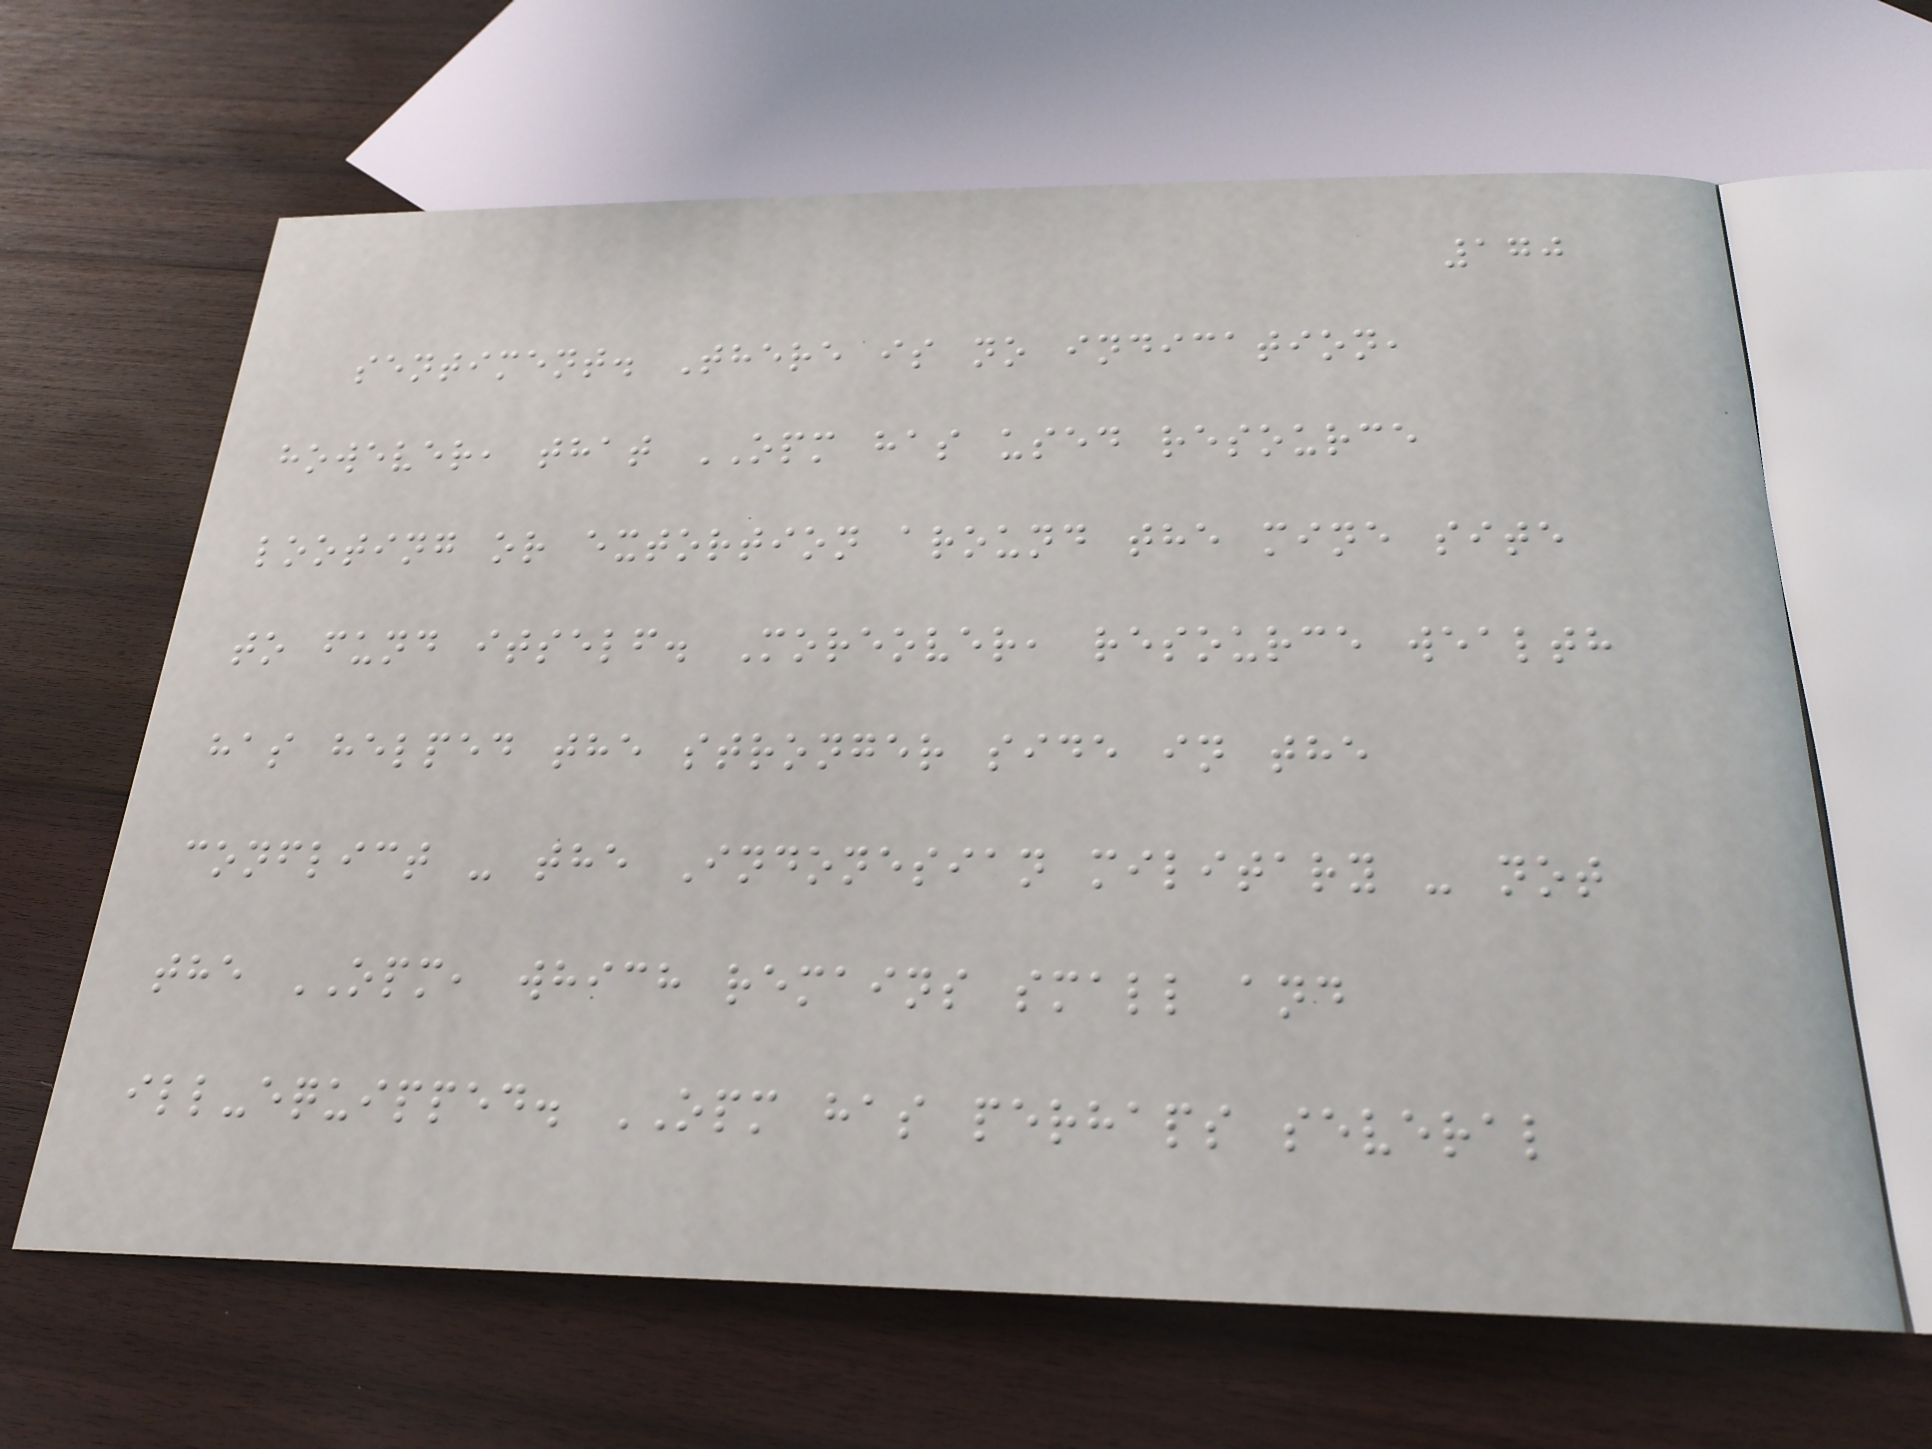170
sentiment. There is no indication,
however, that OPM has used resource
looting or extortion around the mine site
to fund itself. Moreover, resource wealth
has helped the stronger side in the
conflict - the Indonesian military - not
the OPM, which remains small and
ill-equipped. OPM has perhaps several
